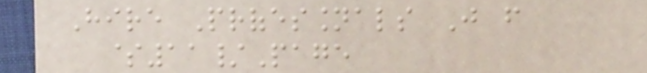Hire Professionals Just from
$11/Page
